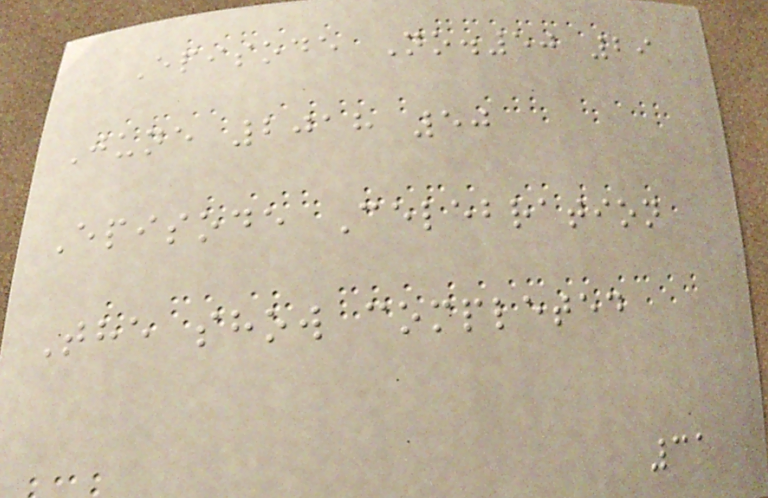Episode No.50 29
June 2018 50
Episode Celebration
The show completed
31
